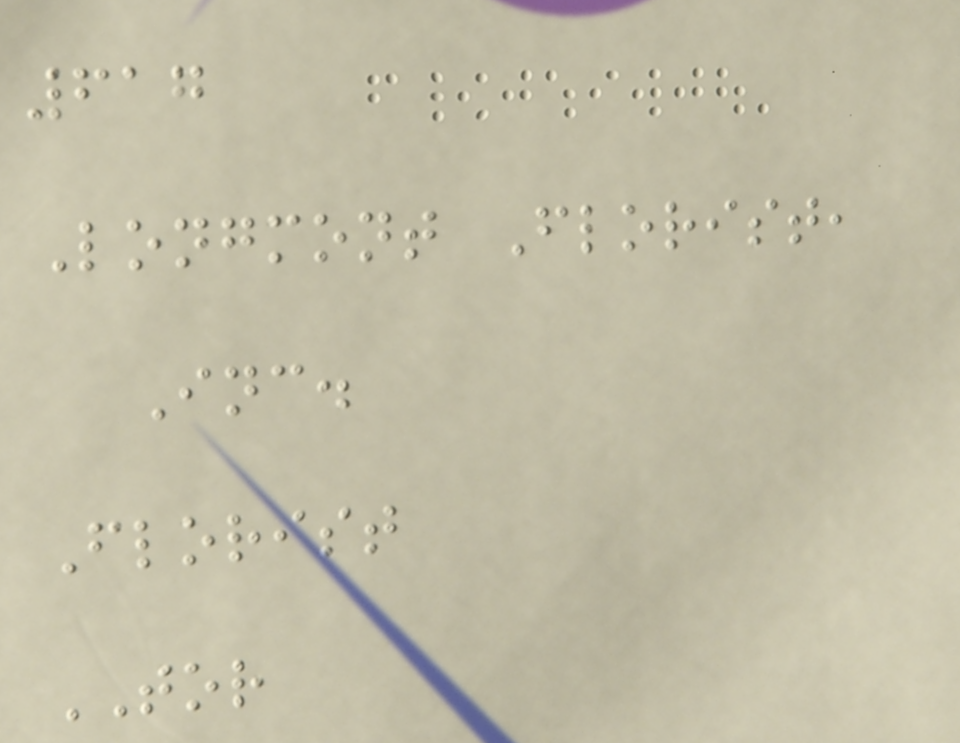617
Longmont Florist,
Inc.
Florist
TOR
